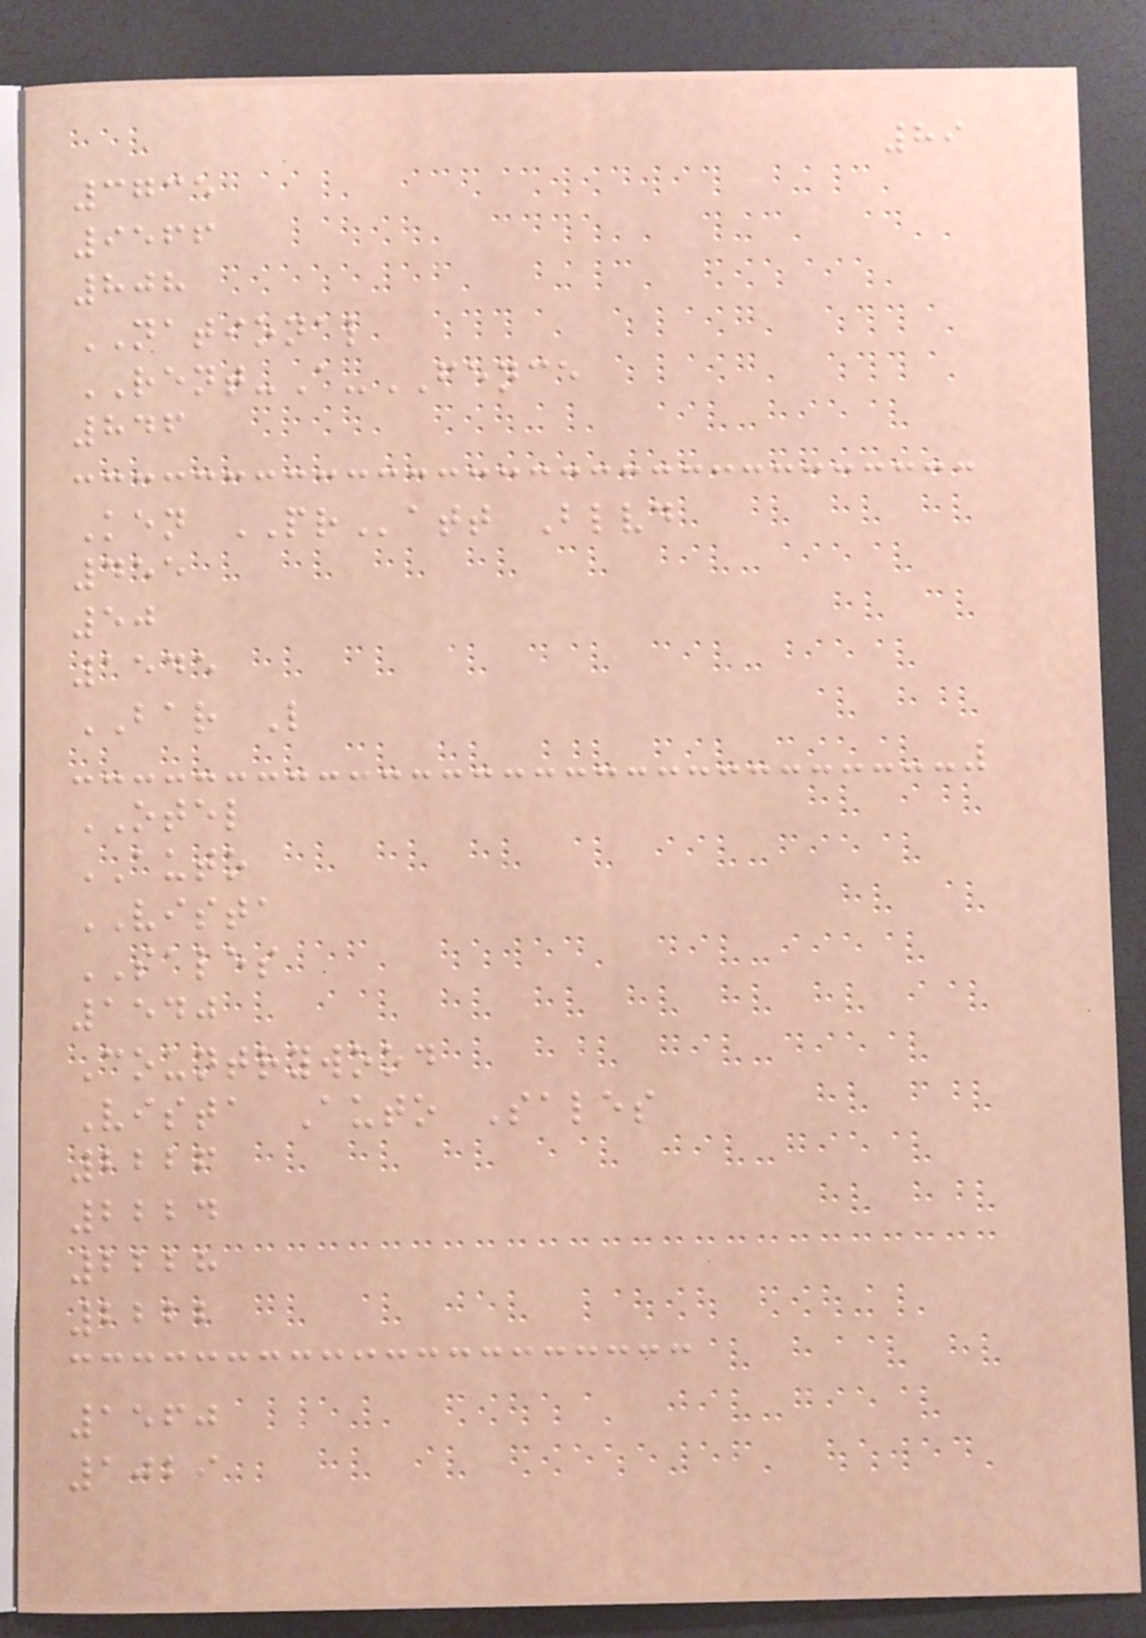89
3735
9566
808
NATIONAL
RENT-A-FENCE
846
Ken PRatt Blvd
455
50
1545
BAR L
OTEL
AUTO
VISTA
SALES
1540
Countrywood
Vista Auto Sales
2226
2224
2228
2222
1560
1029
